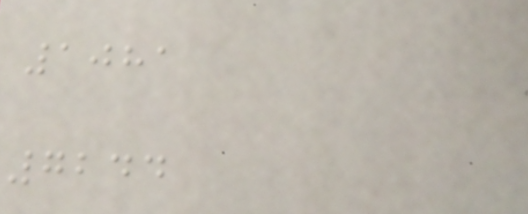1081
7244
